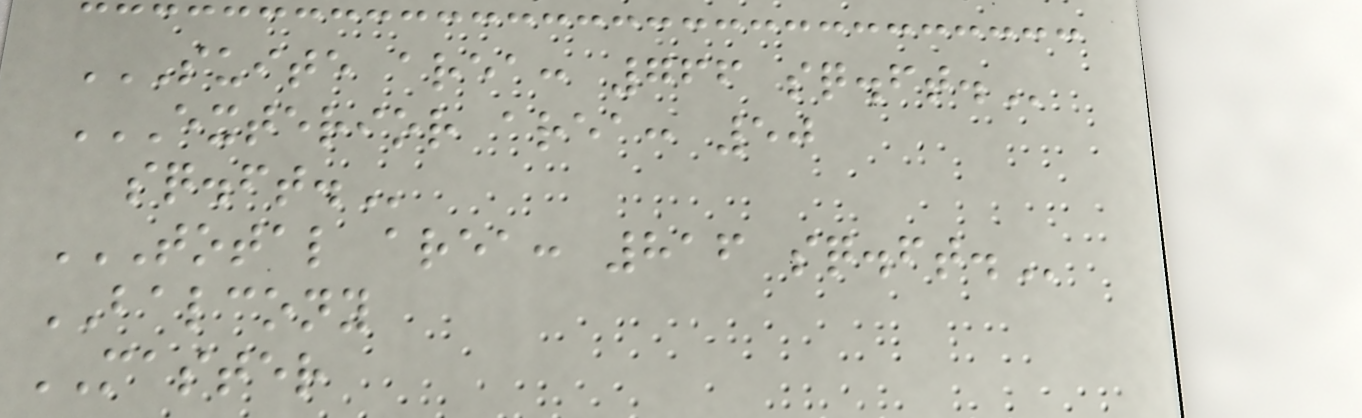SUITE AREA: 766 SQ.FT.
EXTERIOR AREA: 50
SQ.FT.
TOTAL AREA: 816 SQ.FT.
BALCONY
MASTER
